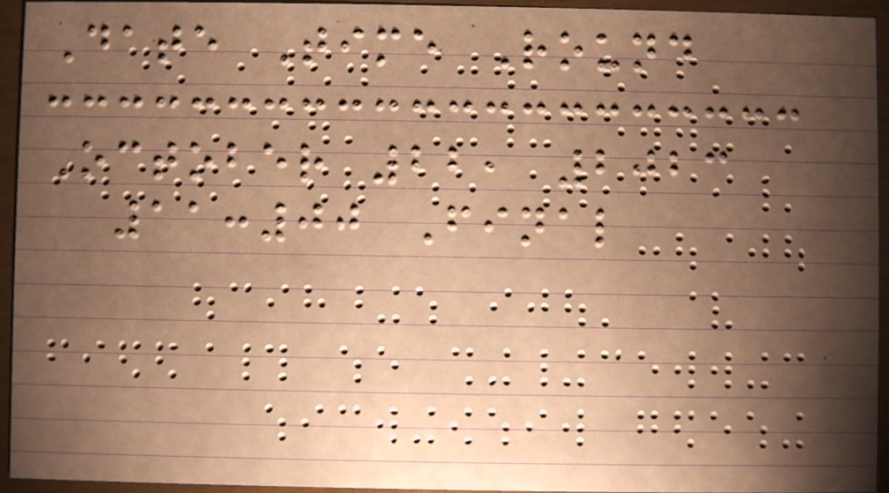Date Time Round
October 22, 2023
11:00 Final
